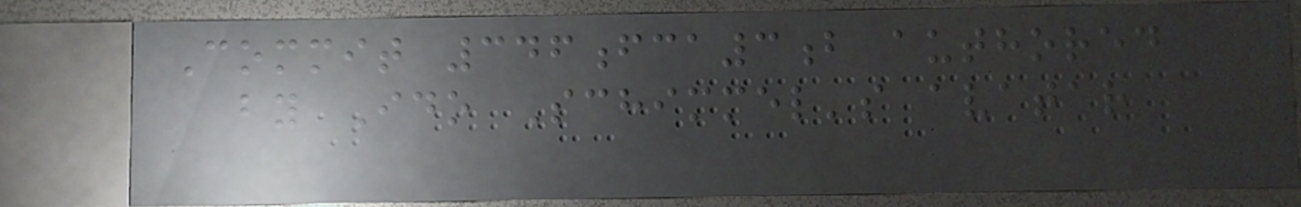Commit 346fca3b authored
by Ido Schimmel's avatar
